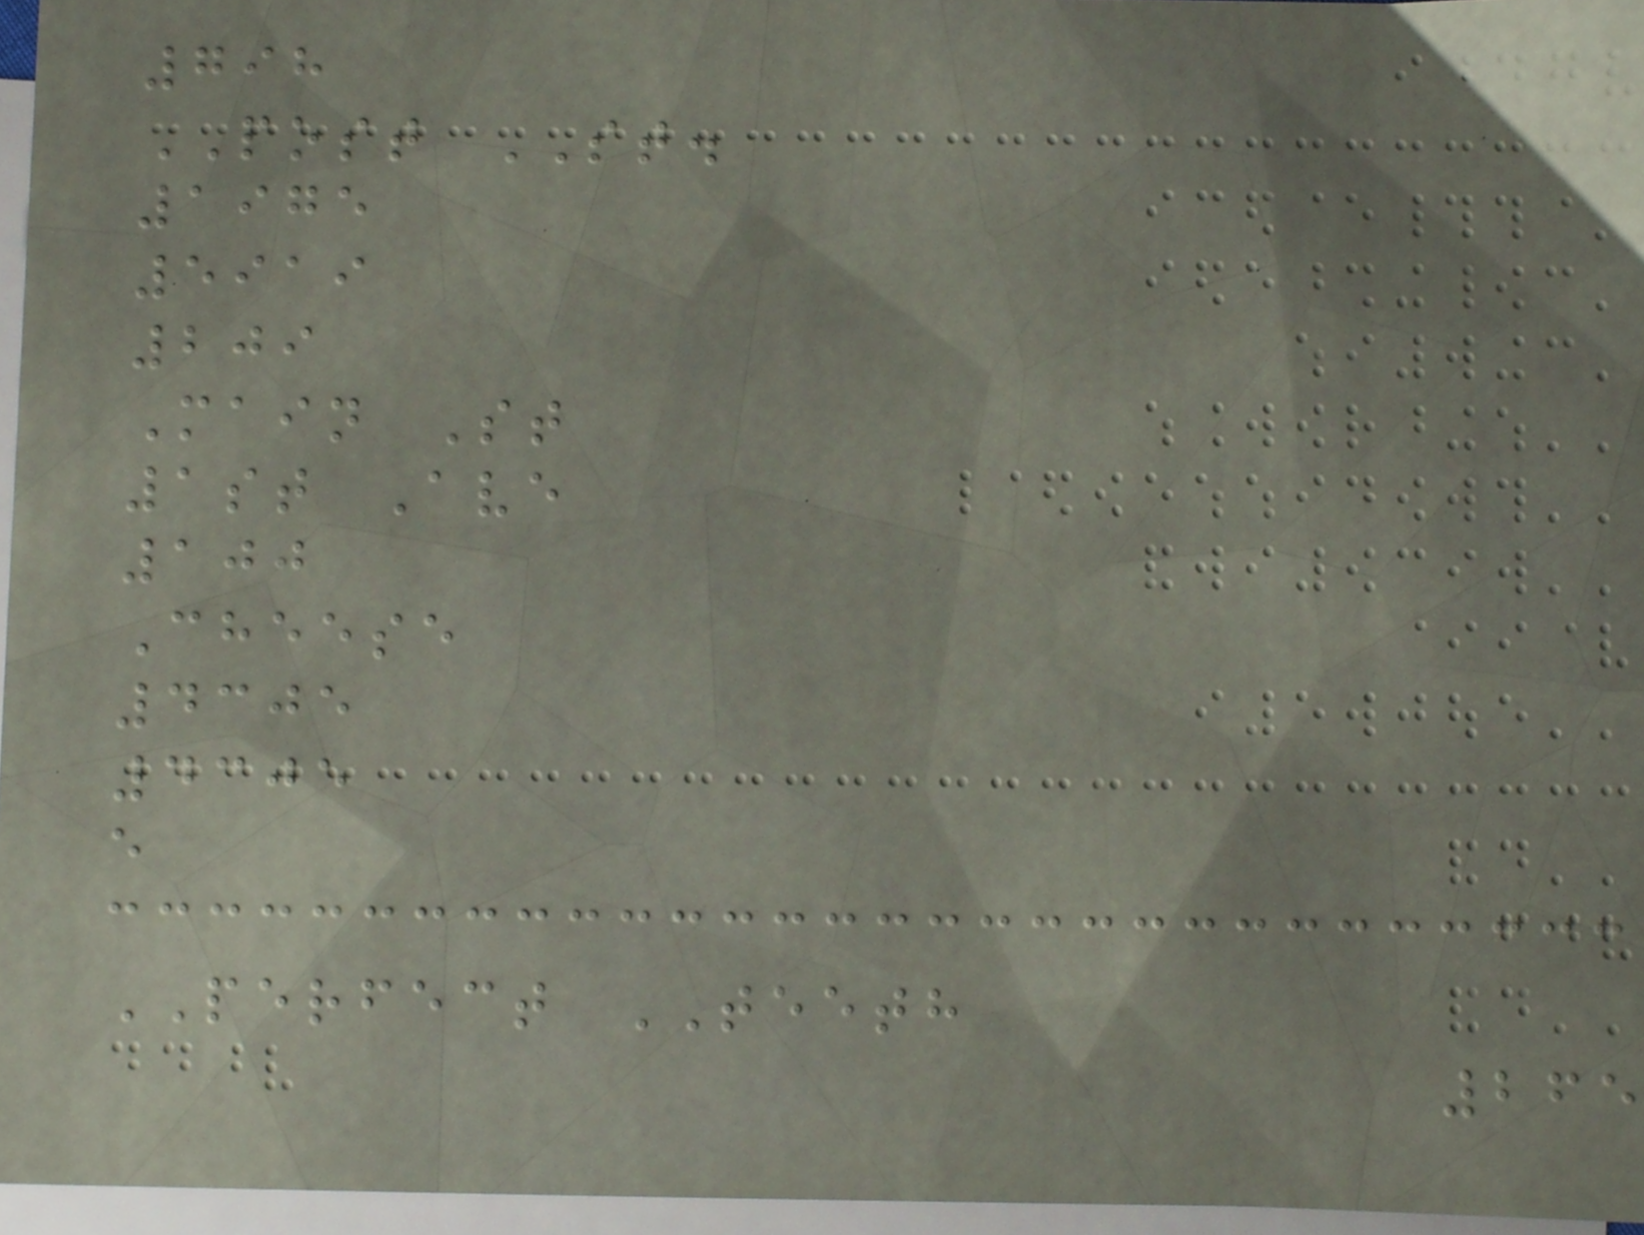798
POST ST.
1975
5919
209
Main St
1st Ave
100
Cheese
4305
4305
e
PERFECT TEETH
265
